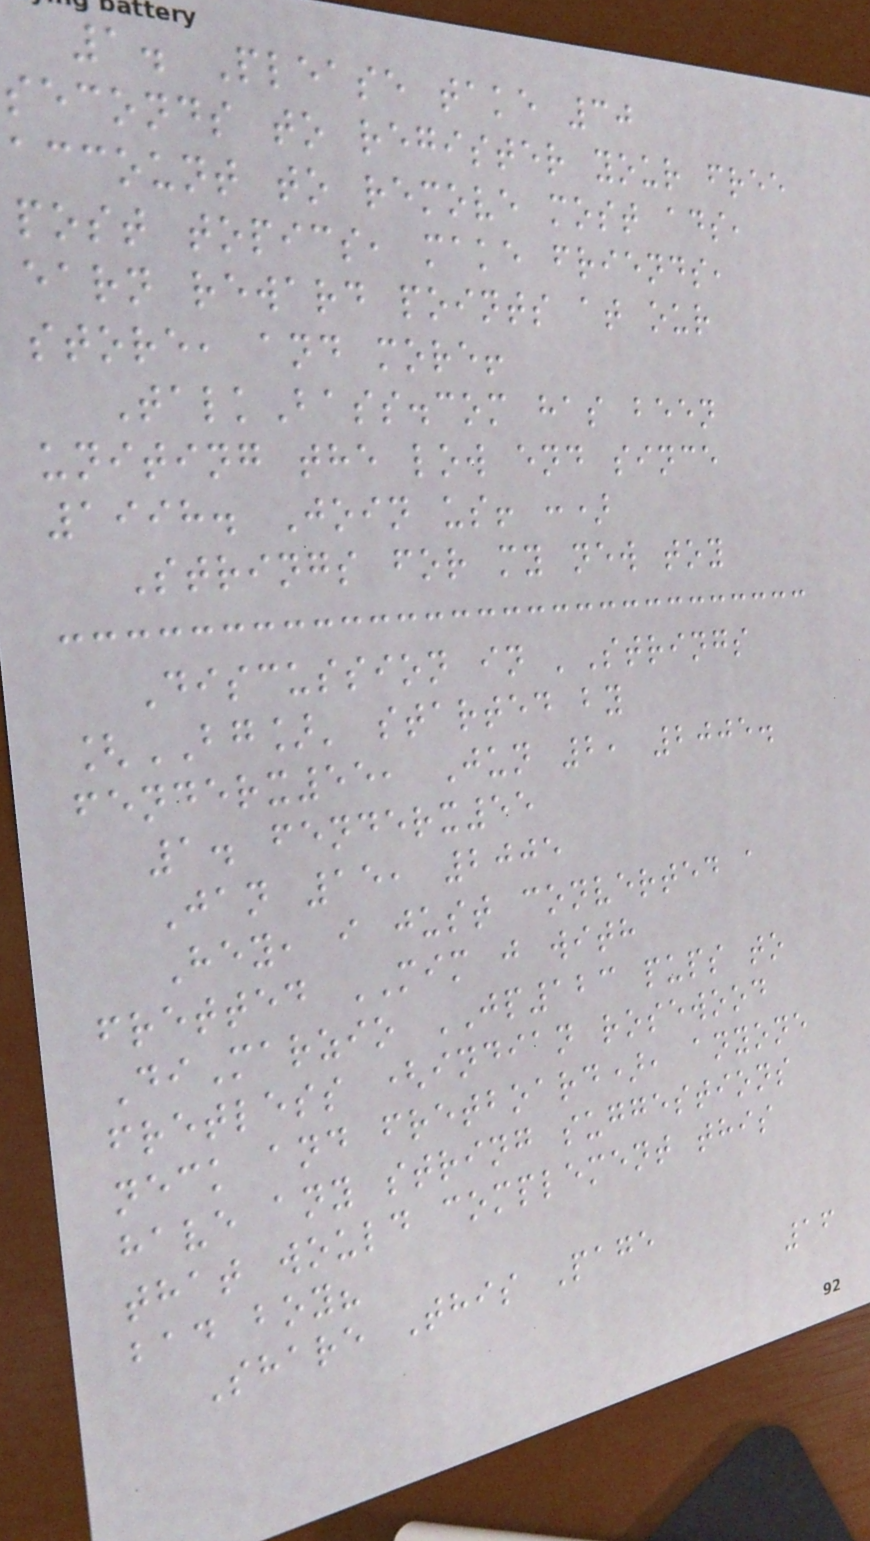1. Please take 30
seconds to register your free
account to remove most ads,
post topics, make friends,
earn reward points at our
store, and more!
TalkBass.com has been
uniting the low end since
1998. Join us! :)
Strings for my new toy
Discussion in 'Strings
[BG]' started by
fenderx55, Jun 2, 2005.
1. fenderx55
Jan 15, 2005
Hey, i just converted a
fretted MIM j with
DiMarzio JP123 pups to
fretless (indian rosewood
neck and fretboard), anyone
have any string suggestions
that would complement this
bad boy?
Share This Page
16
